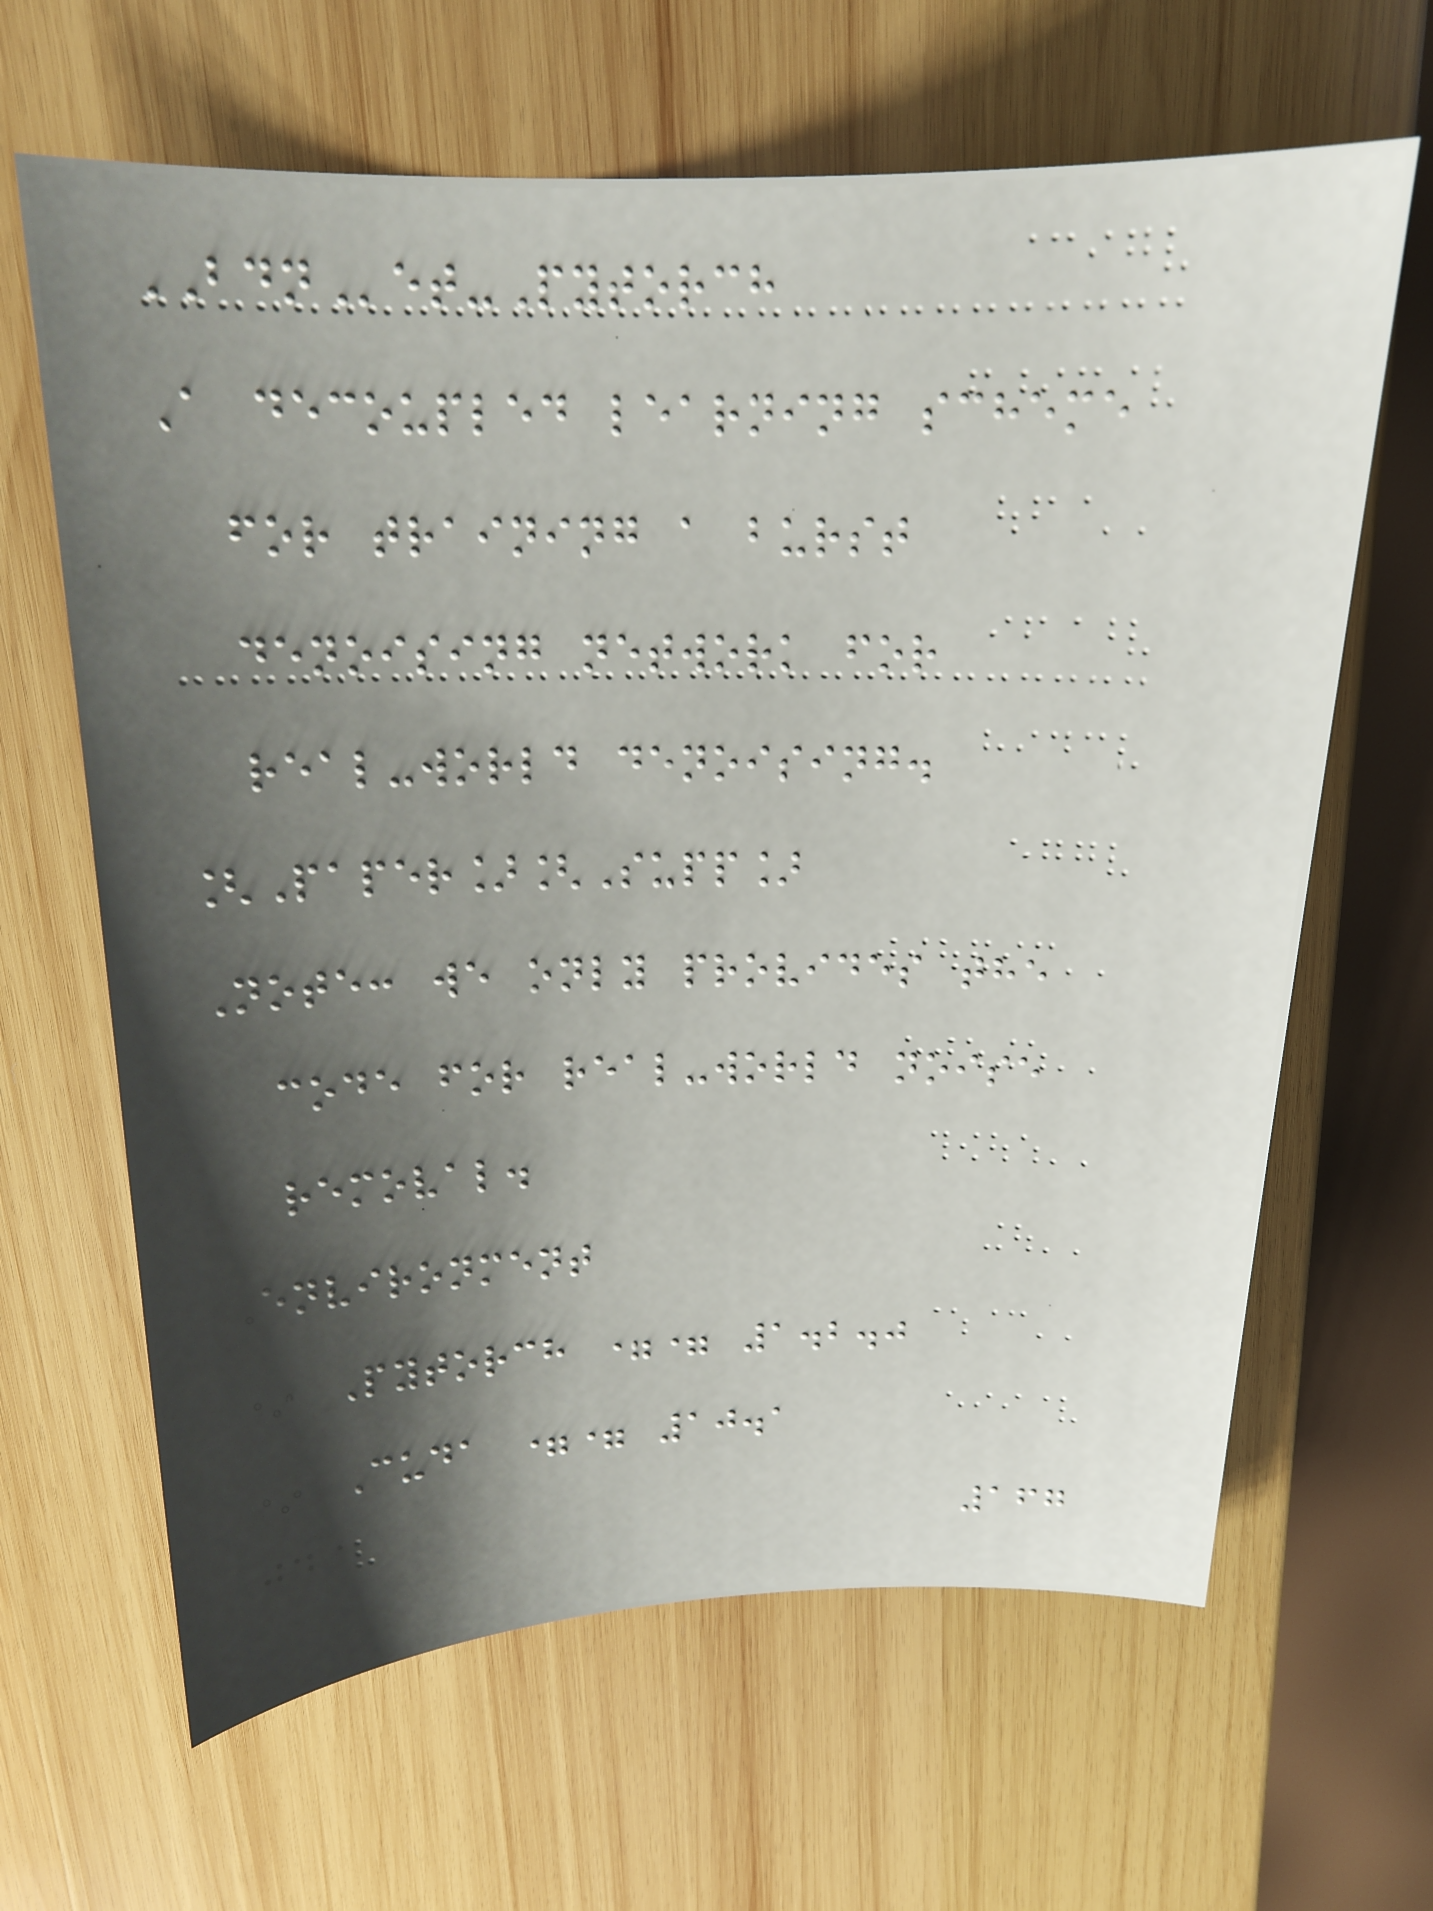BDNet-Pytorch
A decoupled learning scheme
for training a burst
denoising network for
real-world denoising.
[Paper][Supp]
Note: we only provides the
code for real-world noise
removal.
Environment
* Pytorch == 1.2.0
* Cuda == 10.1
167
